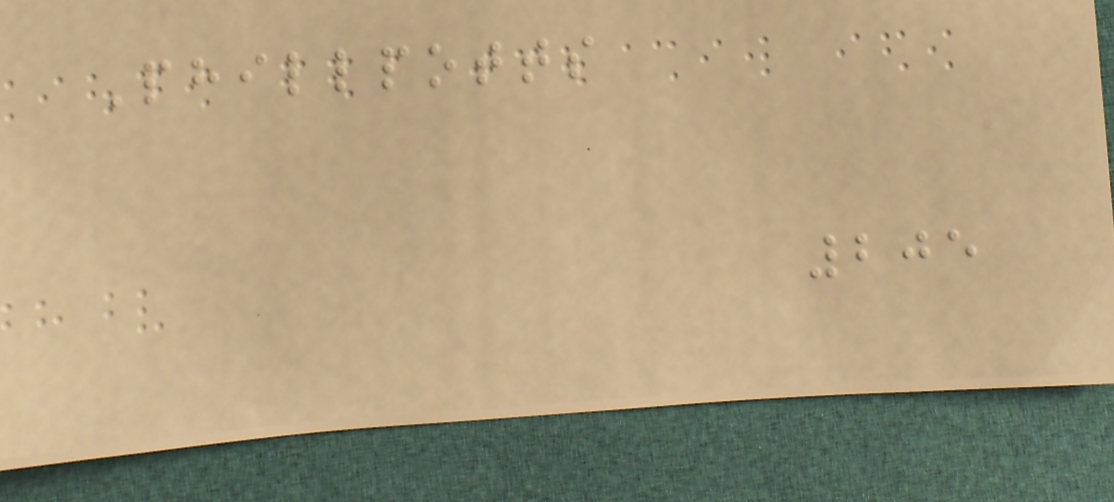Phillpotts
205
